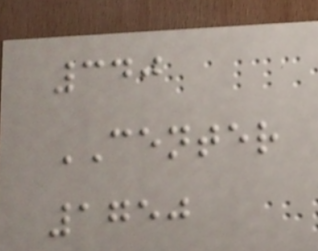340
CENTER
1750
